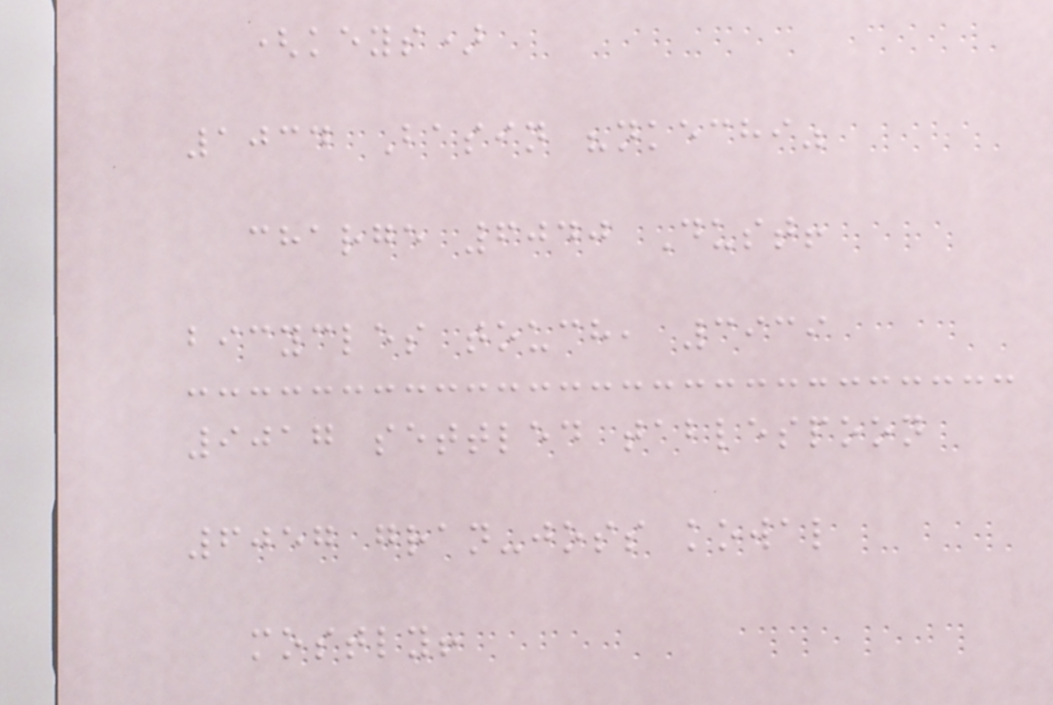(keys)
1034 Basin "nkechi"
charge 6040 Dust!
bicycles touch, 3939
9017 settled tablespoon
6057 gran-joss kowal
mostly!
